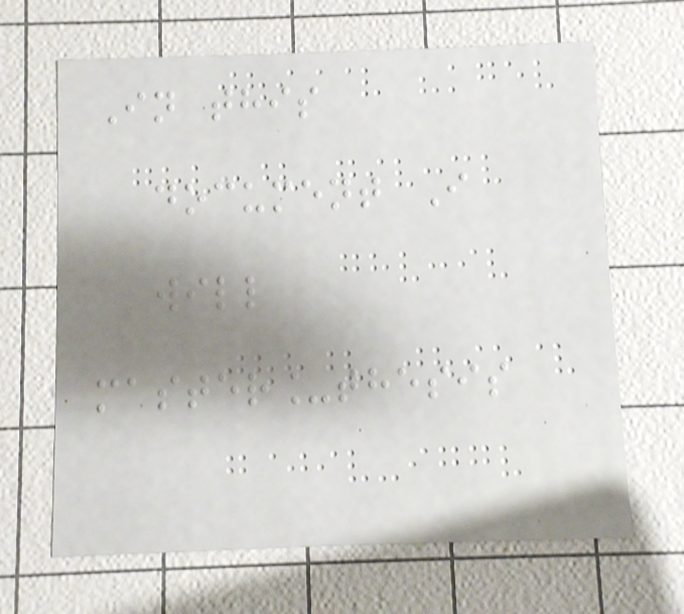In this
document I
will
master_thesis
